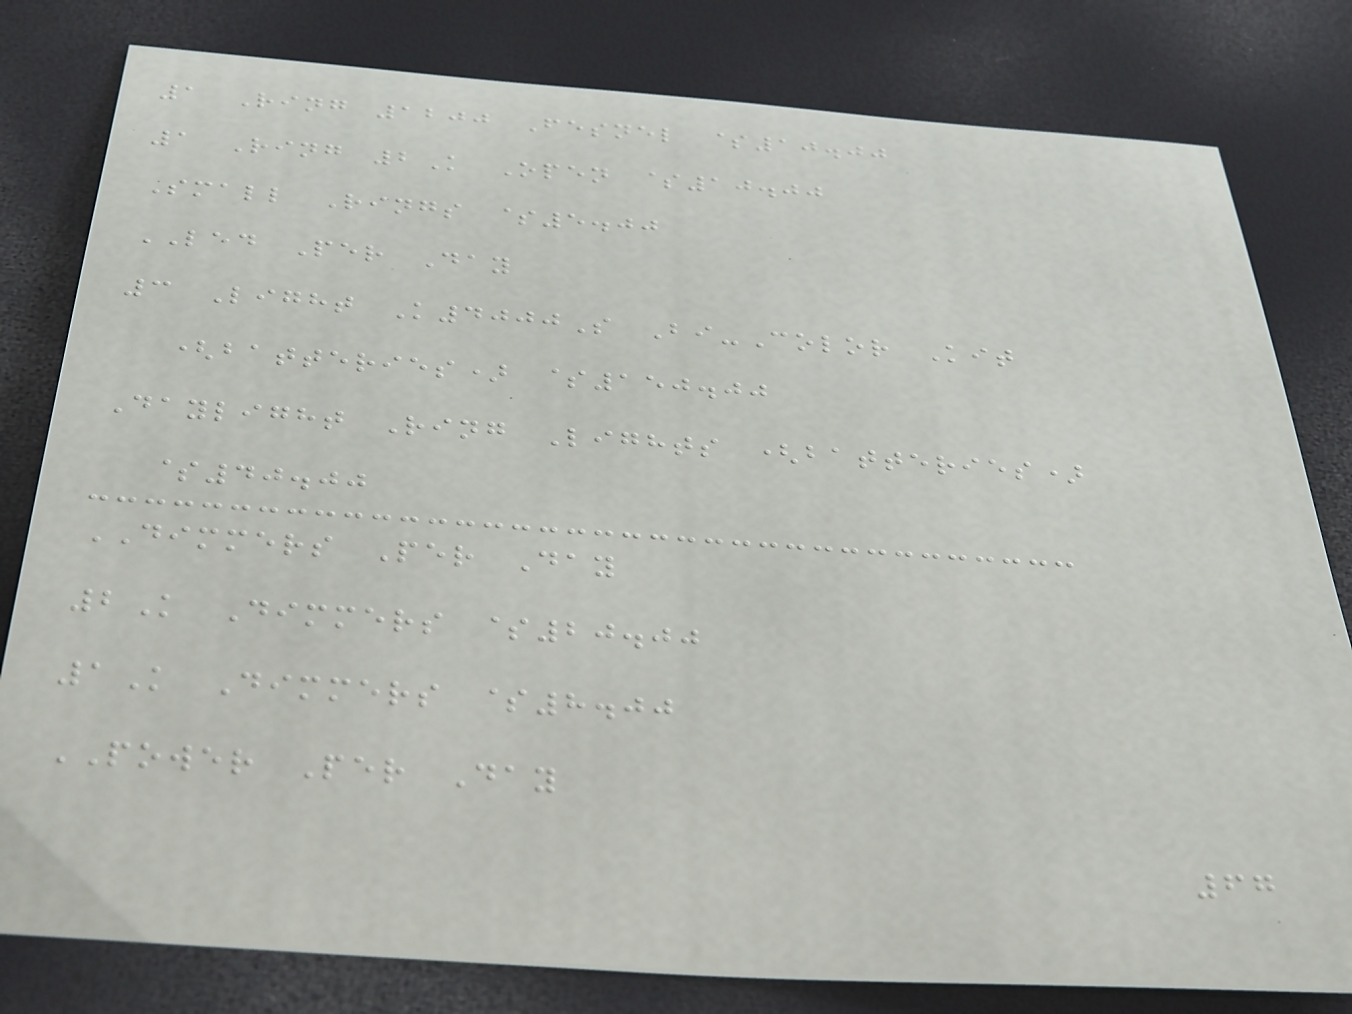1 Ring 1200 Fesnel $10.00
1 Ring 2K Open $10.00
Small Rings $5.00
LED Per Day
3 Light K4000S Bi-Color Kit
(batteries) $150.00
Daylight Ring Lights (batteries)
$40.00
DIMMERS Per Day
2K Dimmers $20.00
1K Dimmers $8.00
POWER Per Day
67
